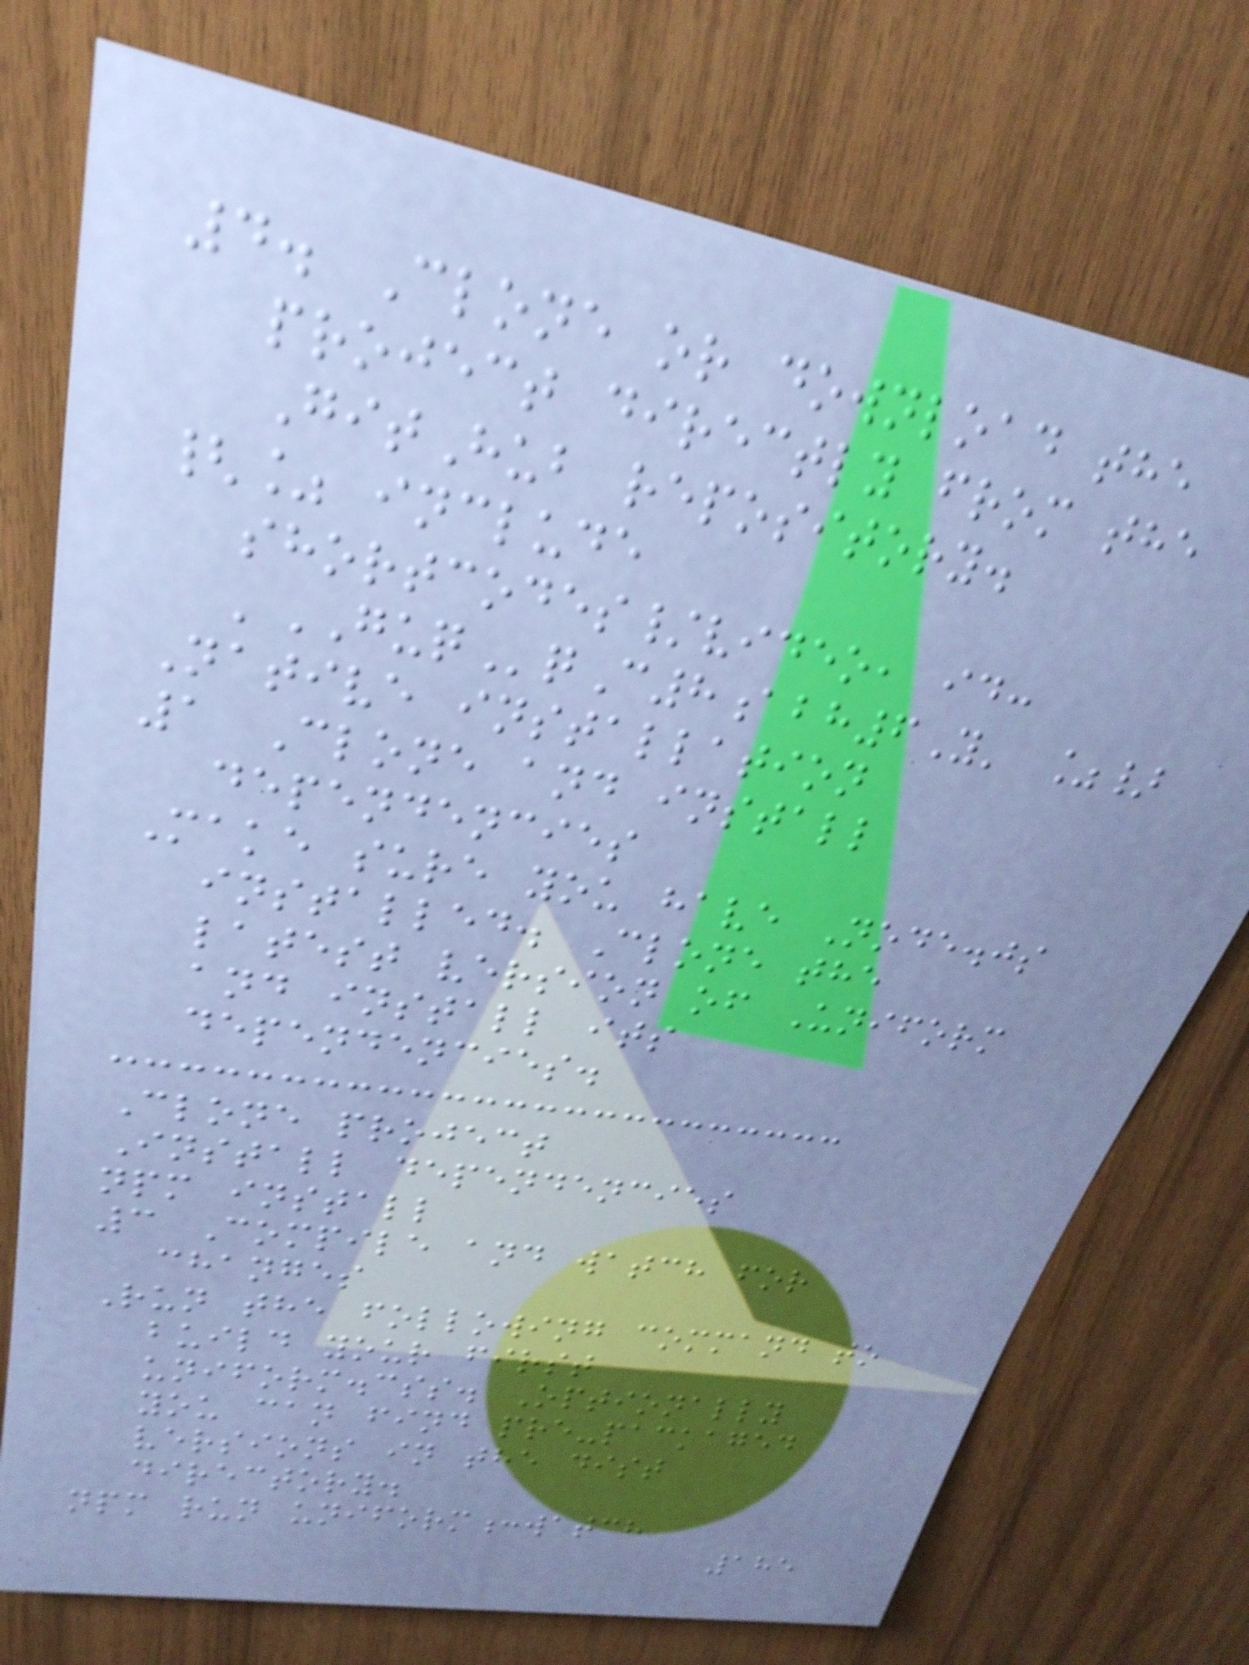4. Clone or download the
project directly from the
GitHub repository.
{% include
shortcodes/video, id:
'GUQqC8abh6Y' %}
Native installation
1 Clone and install
dependencies
Make sure you have Node.js
installed. Clone the
latest version of Uniform
and install its
dependencies.
Clone project
Install dependencies
npm install
3 Compile and watch for
changes
Run the following command to
build your first
uniform.css. Optionally
you can find pre-packaged
versions in the dist
directory.
npm run uniform:watch
185
